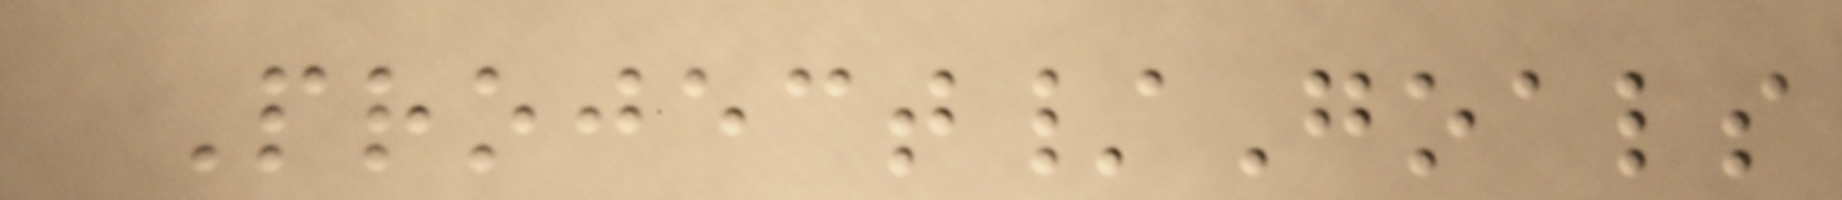Project/Goals
